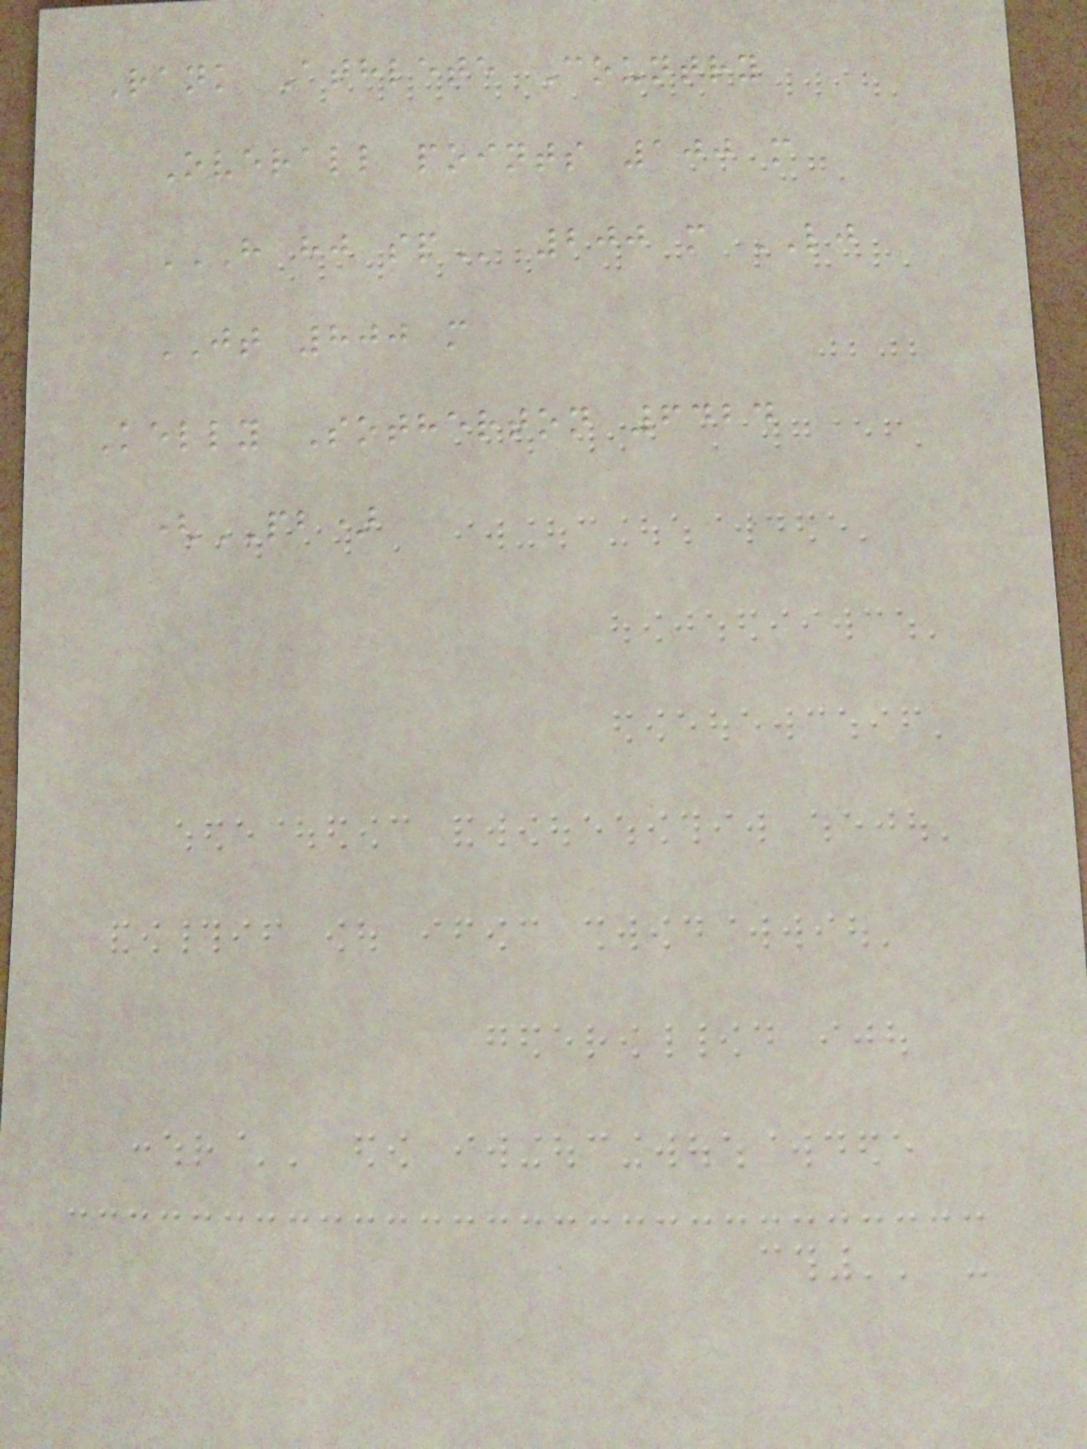Rank Athlete Country
Overall points 100 m
H HJ SP 200 m LJ
JT 800 m
Kelly Sotherton 6424
(PB)
